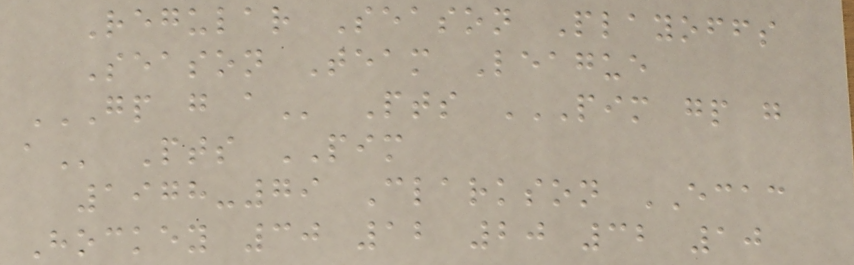Regular Season Playoffs
Season Team League
GP G A Pts PIM GP G
A Pts PIM
1978-79 Clarkson ECAC
Hockey 30 12 20 32 10
